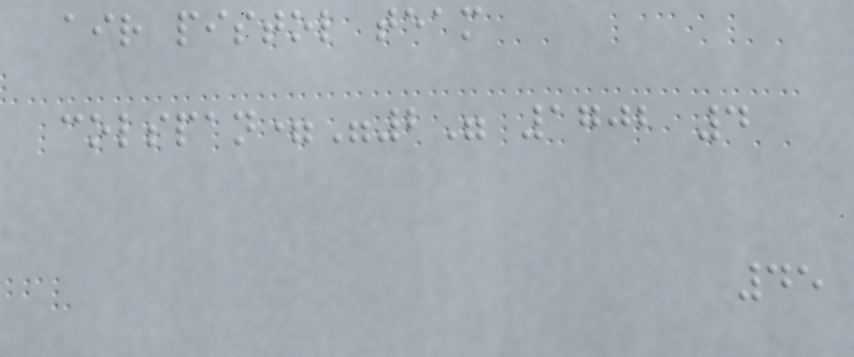air pistol team
colspan="2" 1702 4
45
